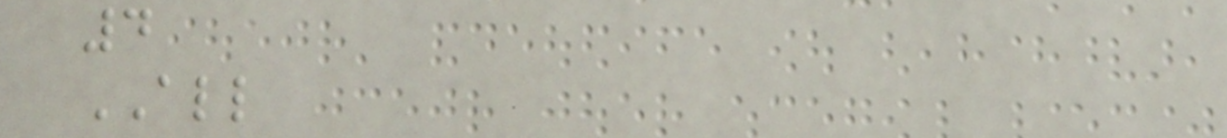4
ALL
